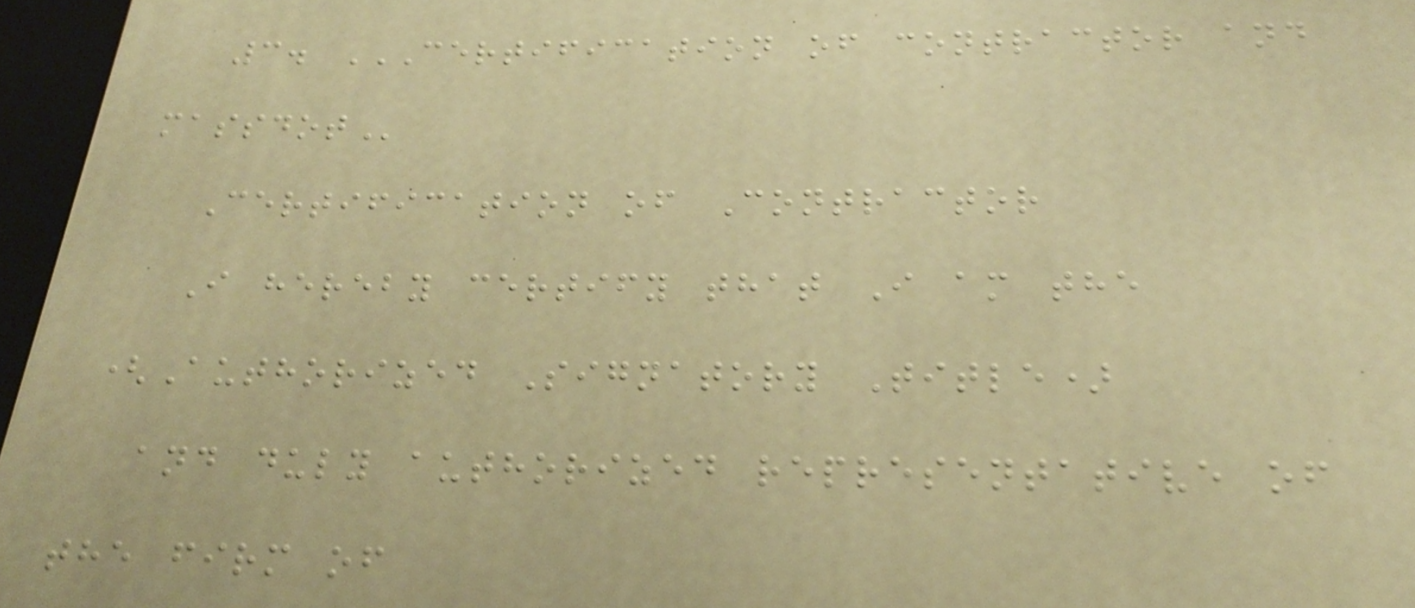3. CERTIFICATION OF CONTRACTOR AND
MASSDOT
Certification of Contractor
I hereby certify that I am the
(Authorized Signatory Title)
and duly authorized representative of
the firm of
